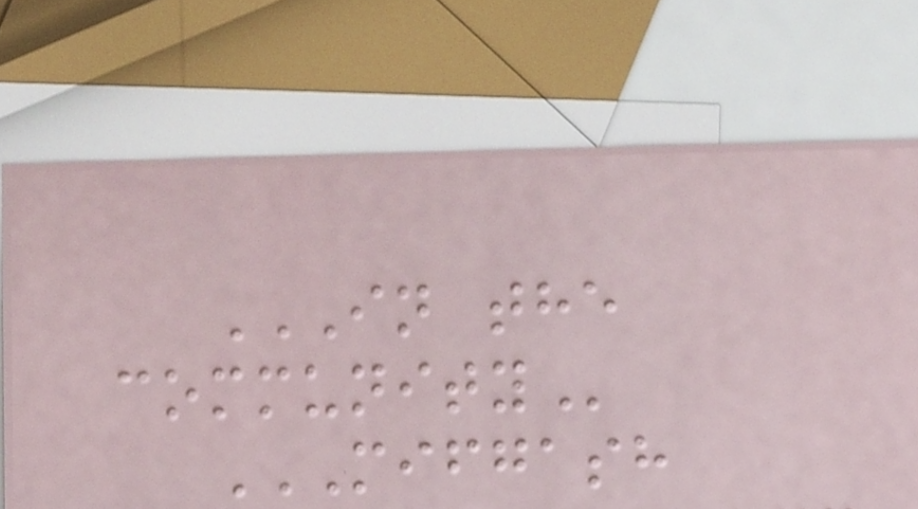IN THE
COMMUNITY
MIFGASH
